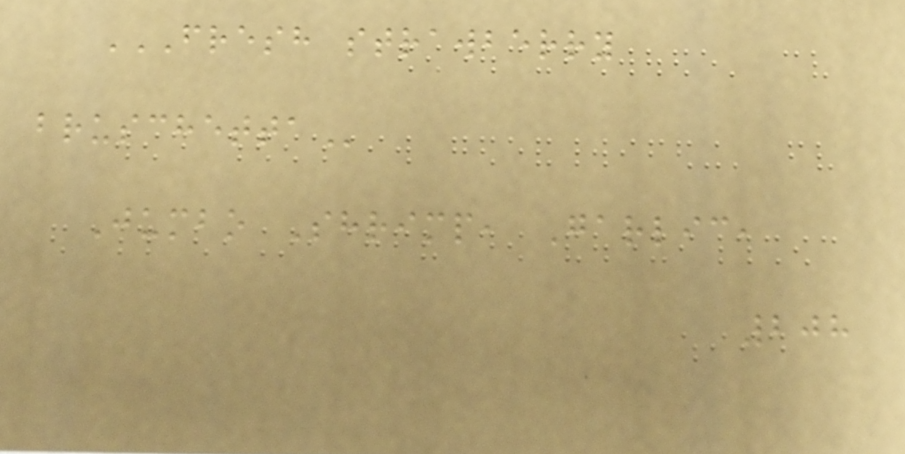FRESH STRAWBERRY
BRUSCHETTA
Jumbo Shrimp, Garlic,
208
